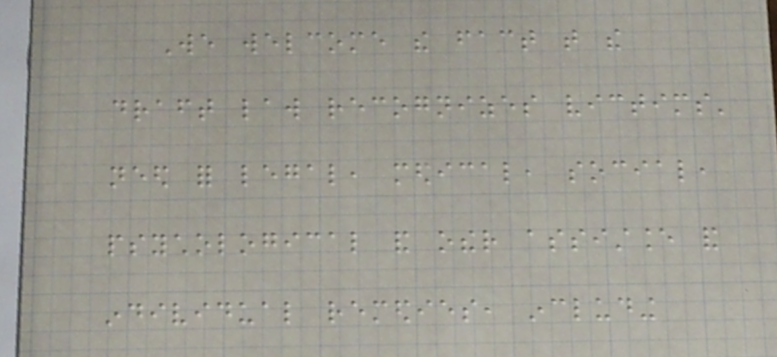We welcome the fact that the
draft law recognizes victims'
need for legal, medical, social,
psychological and other assistance and
individual remedies, including
